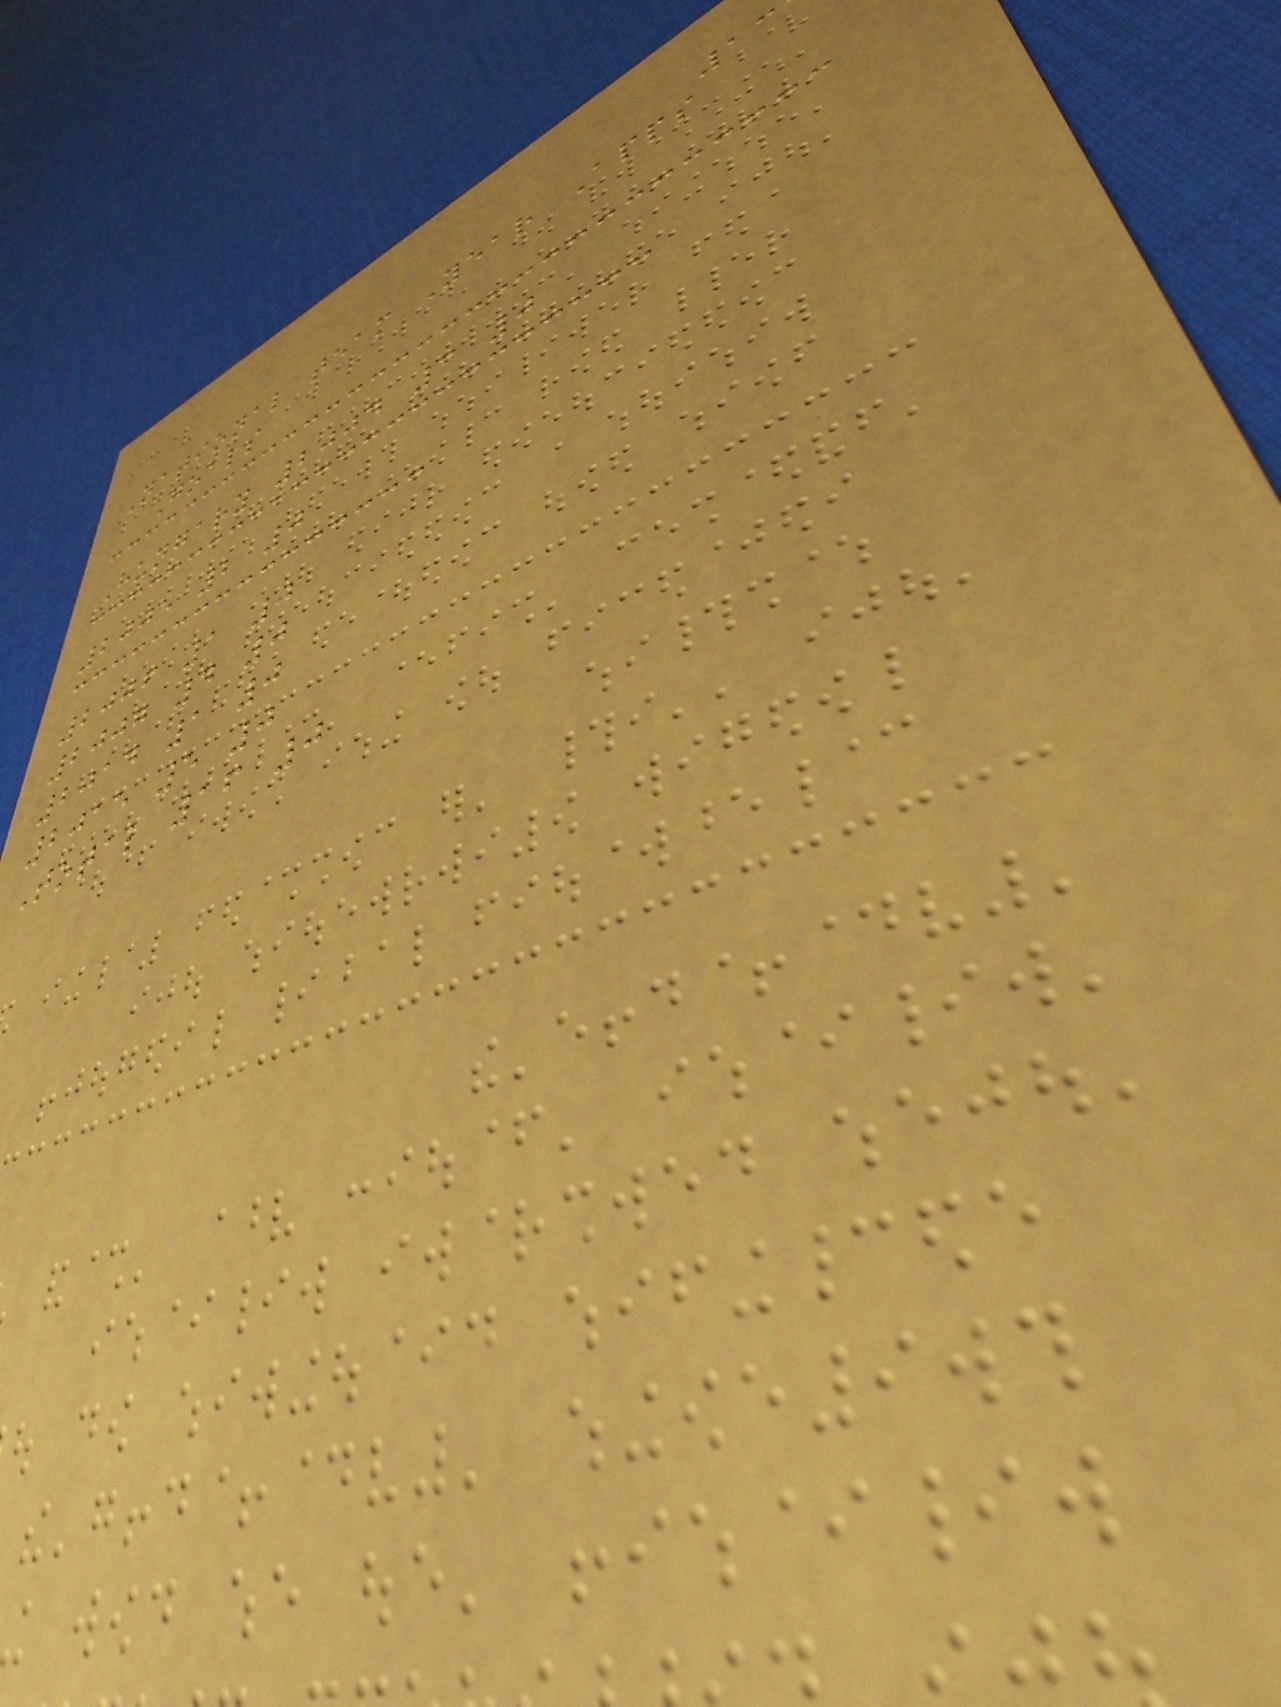National team Year Apps
Goals
Hungary 2004 3 0
2005 2 0
2006 1 0
2007 4 0
2014 1 0
2015 5 0
Total 16 0
